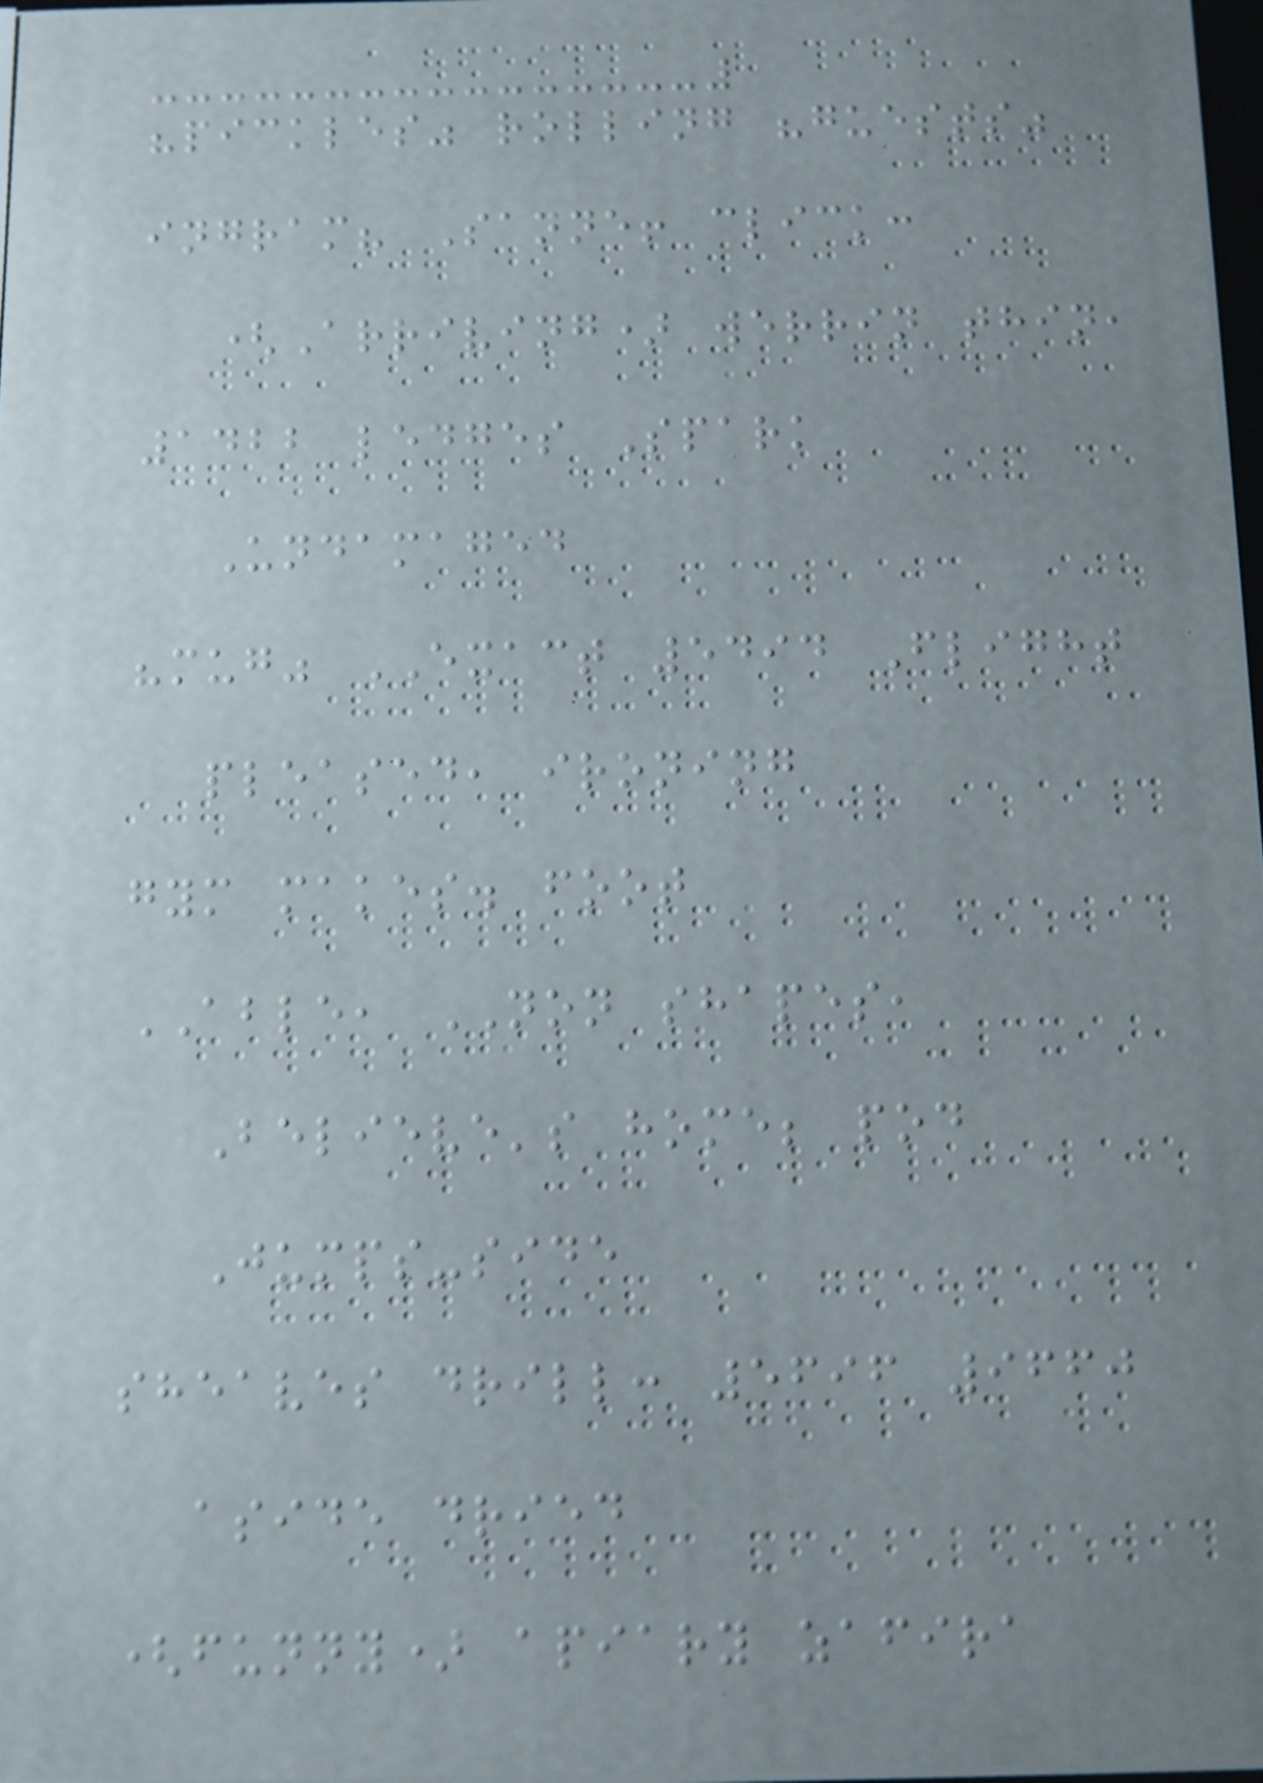"pickles" rolling "guests"
ingram? Sanne! click:
(Arriving) werrin thin,
1422 ledges Spark
Undamaged
"mug" EXACT 5494 Flight
pleased, ironing
gym makes. foot
ABLE, NON shapes,
Believe's home; pod
Jumps-side
sheaves drill: 5696 9660
aside dried
(funny) apiary zafira
